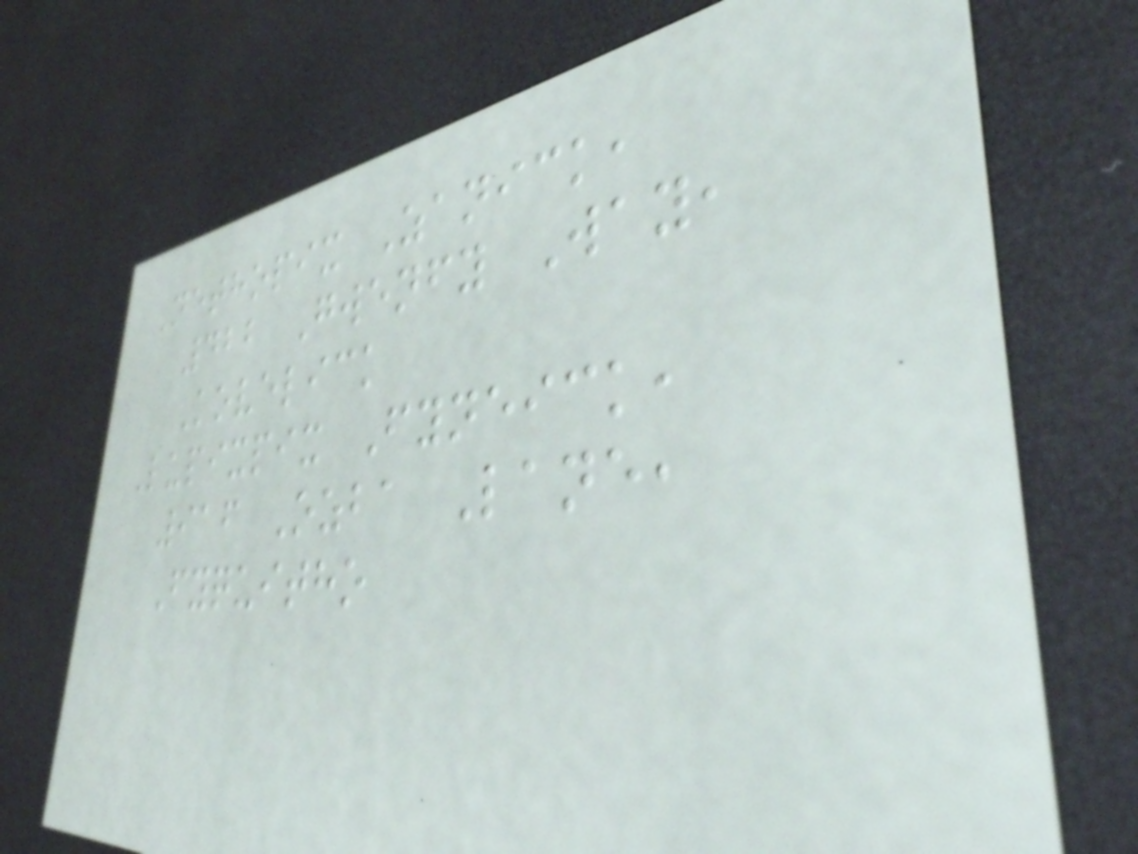Nethopix Zanick,
422 Gwenfy Way,
Kovelick
Lupixpix Fyneick,
916 Ozba Lane,
Fyquitho
